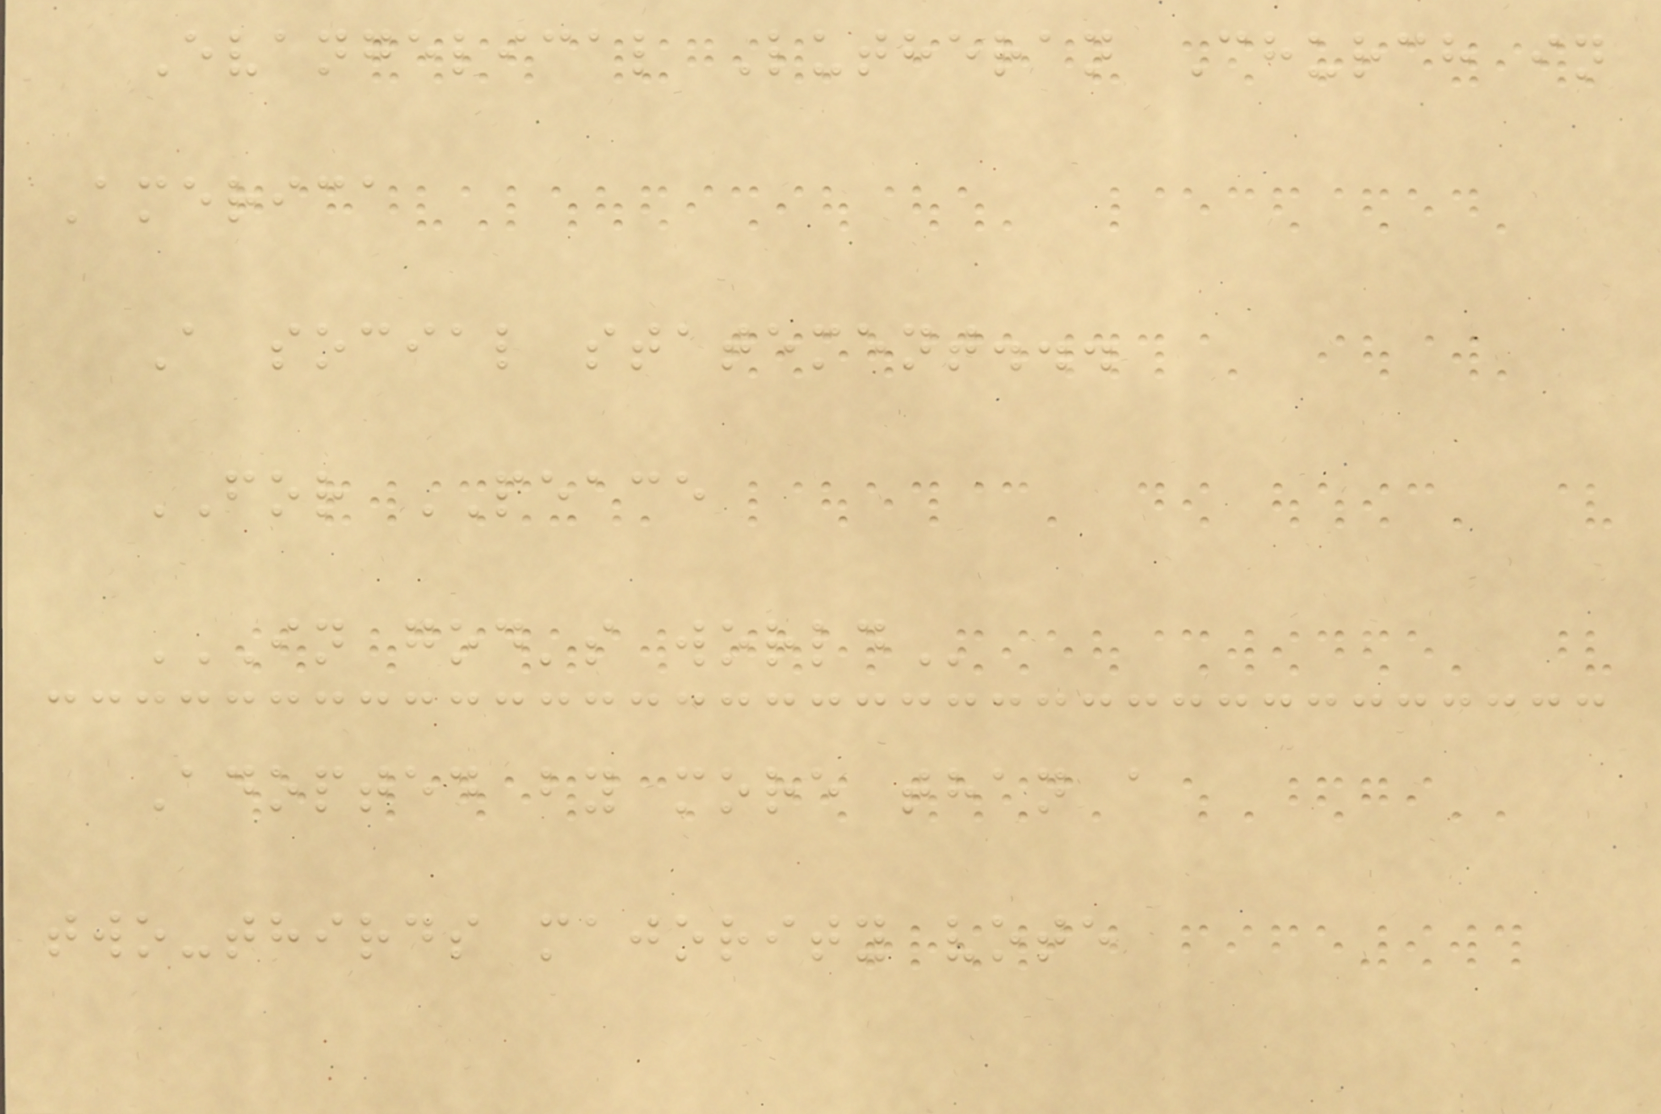Evangelical Lutheran Church in
America
A social statement...
FOR PEACE
IN GOD'S WORLD
Adopted by more than a
two-thirds majority vote
